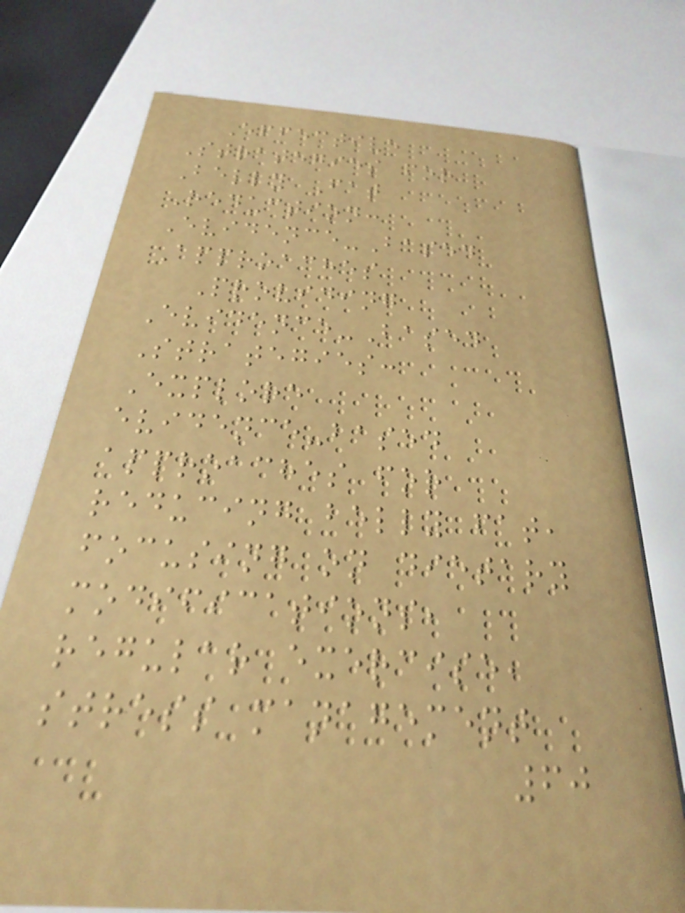Effective
Strategies for
Belly Fat
Reduction:
Evidence-Based
Approaches
Providing
Evidence-Based
Strategies:
Explore
evidence-based
approaches for
reducing belly fat,
focusing on dietary
modifications,
regular exercise,
stress management
60
